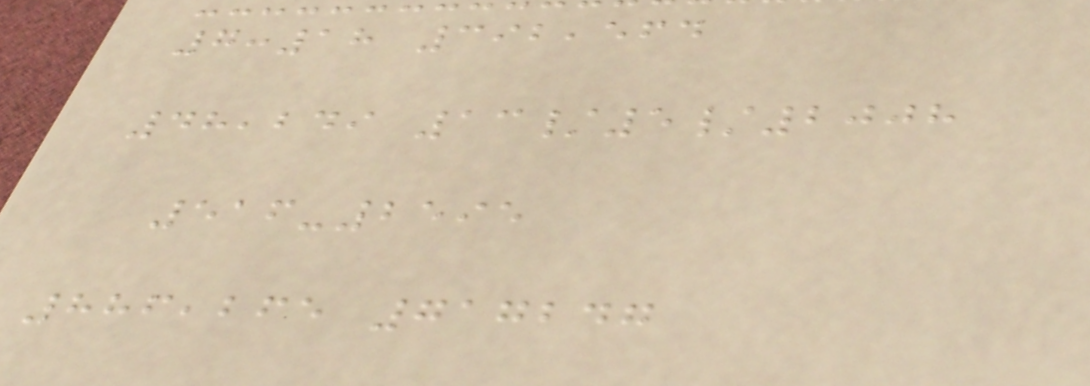7:18 392,564
48,249 13/5/2008
516-2595
886,265 717247
